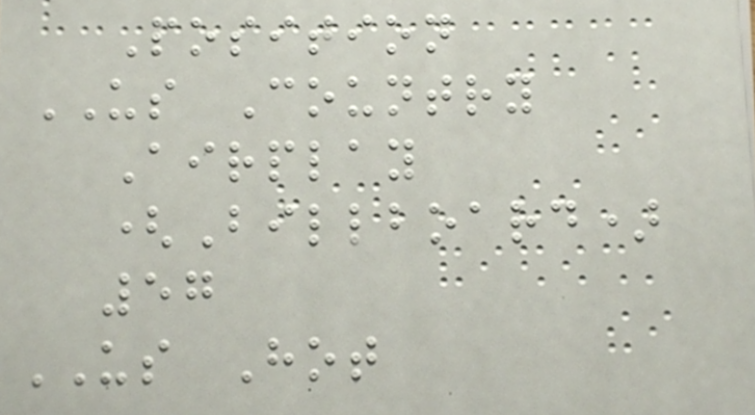Position
US Country
Airplay
(Billboard)
57
US Hot
